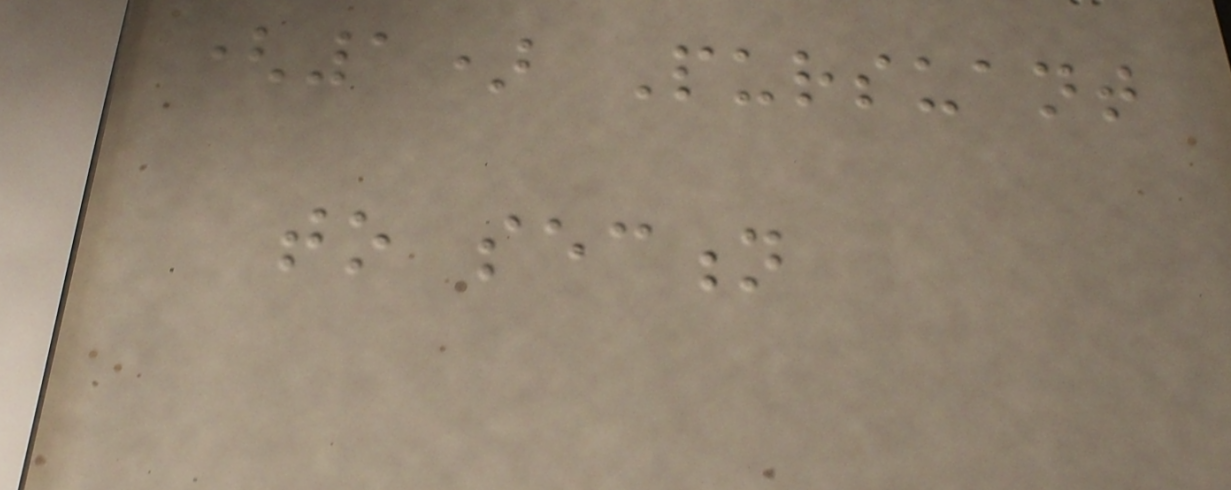(1) Pursuant
to section
